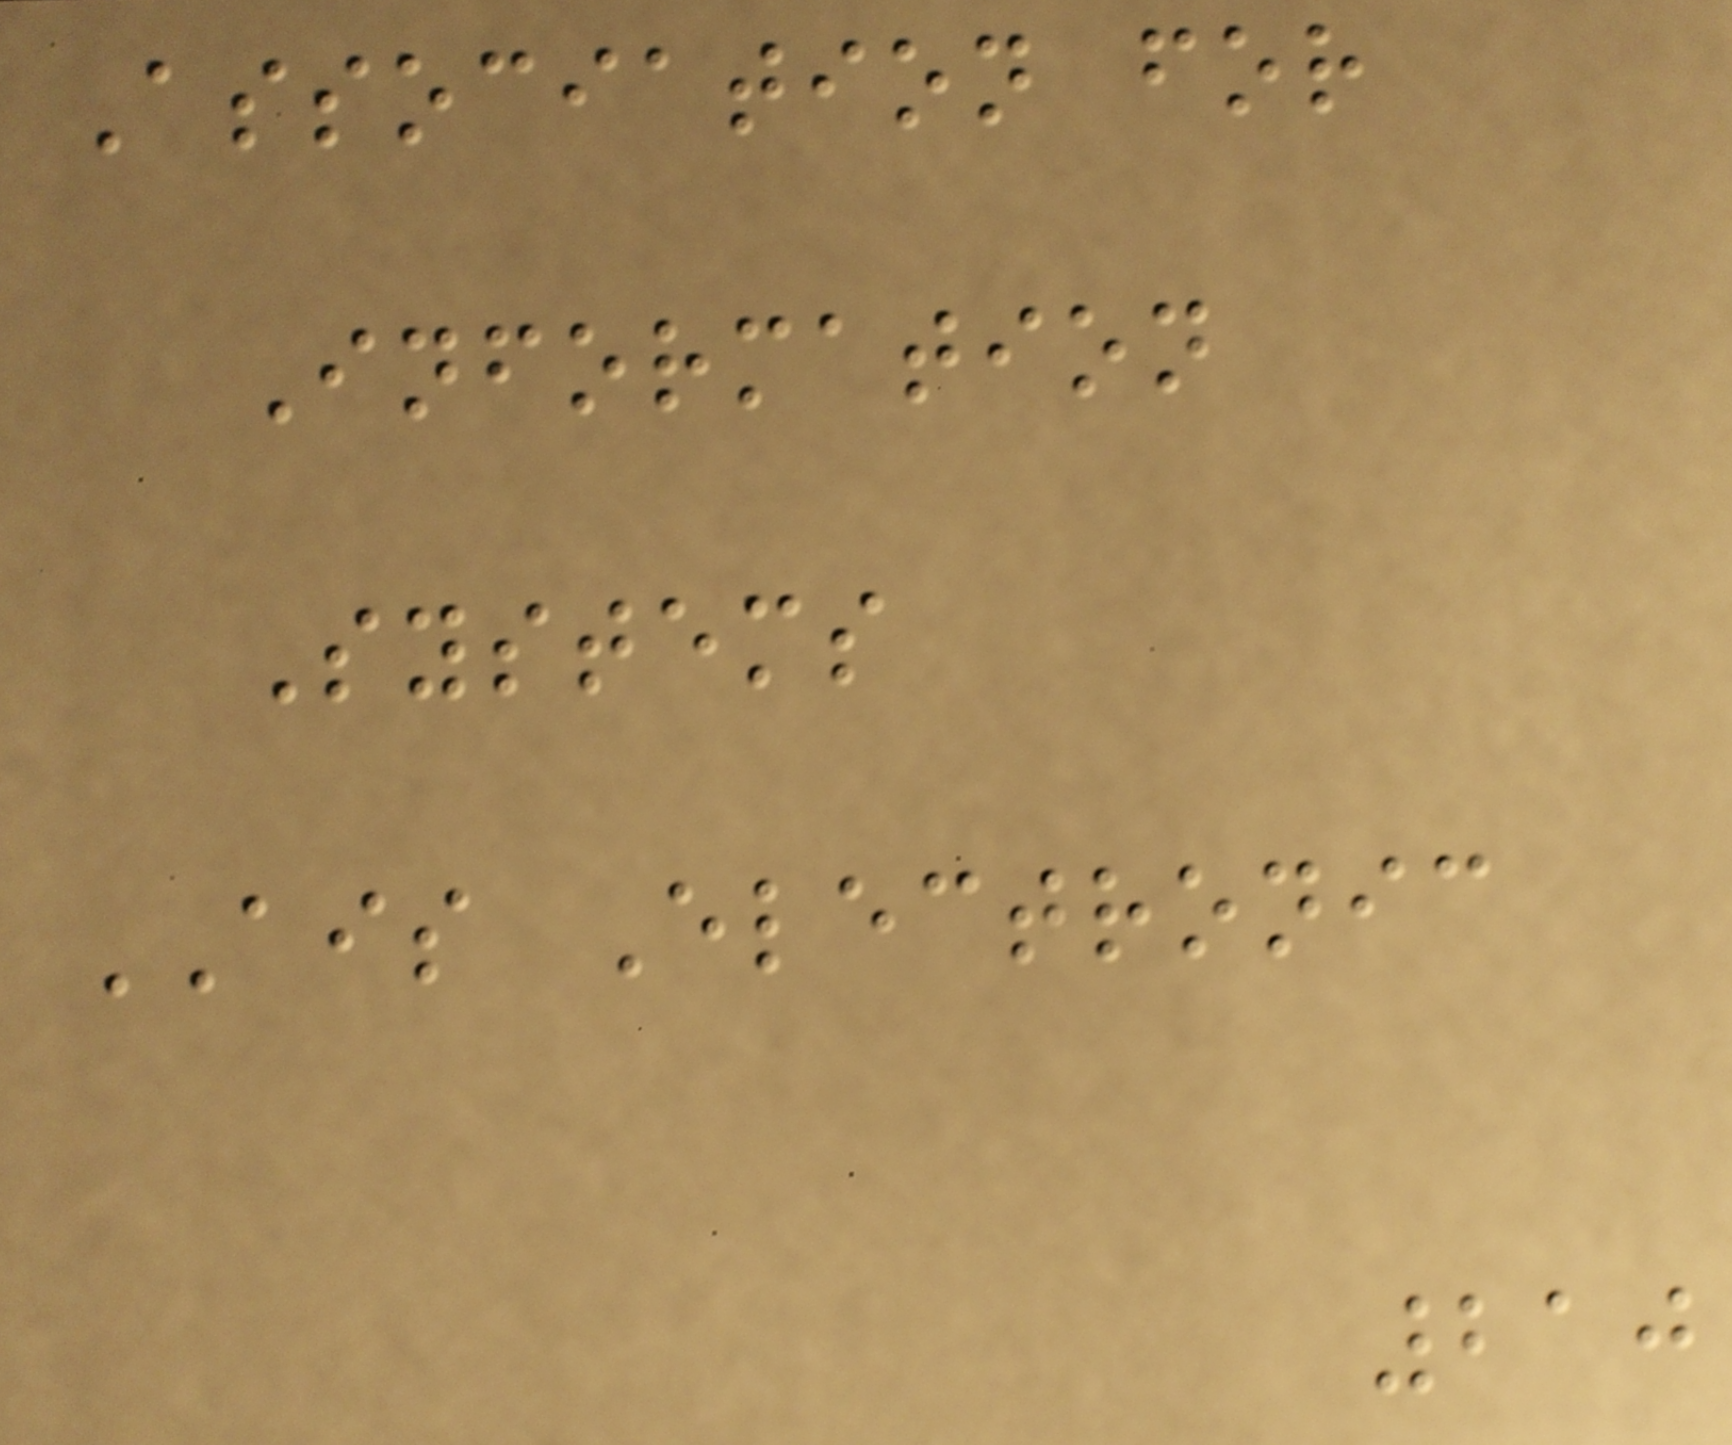Association for
Information
Systems
AIS Electronic
210
